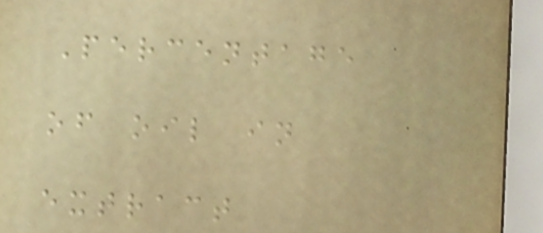Percentage
of oil in
extract
